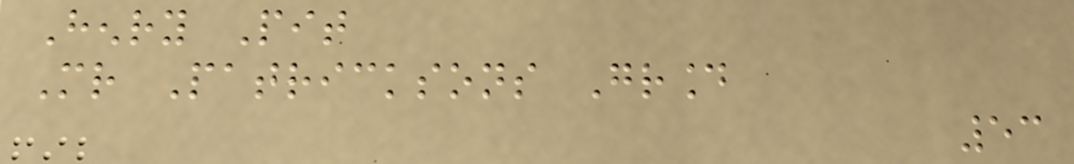Henry Pit
Mr Patricksons Ground
53
